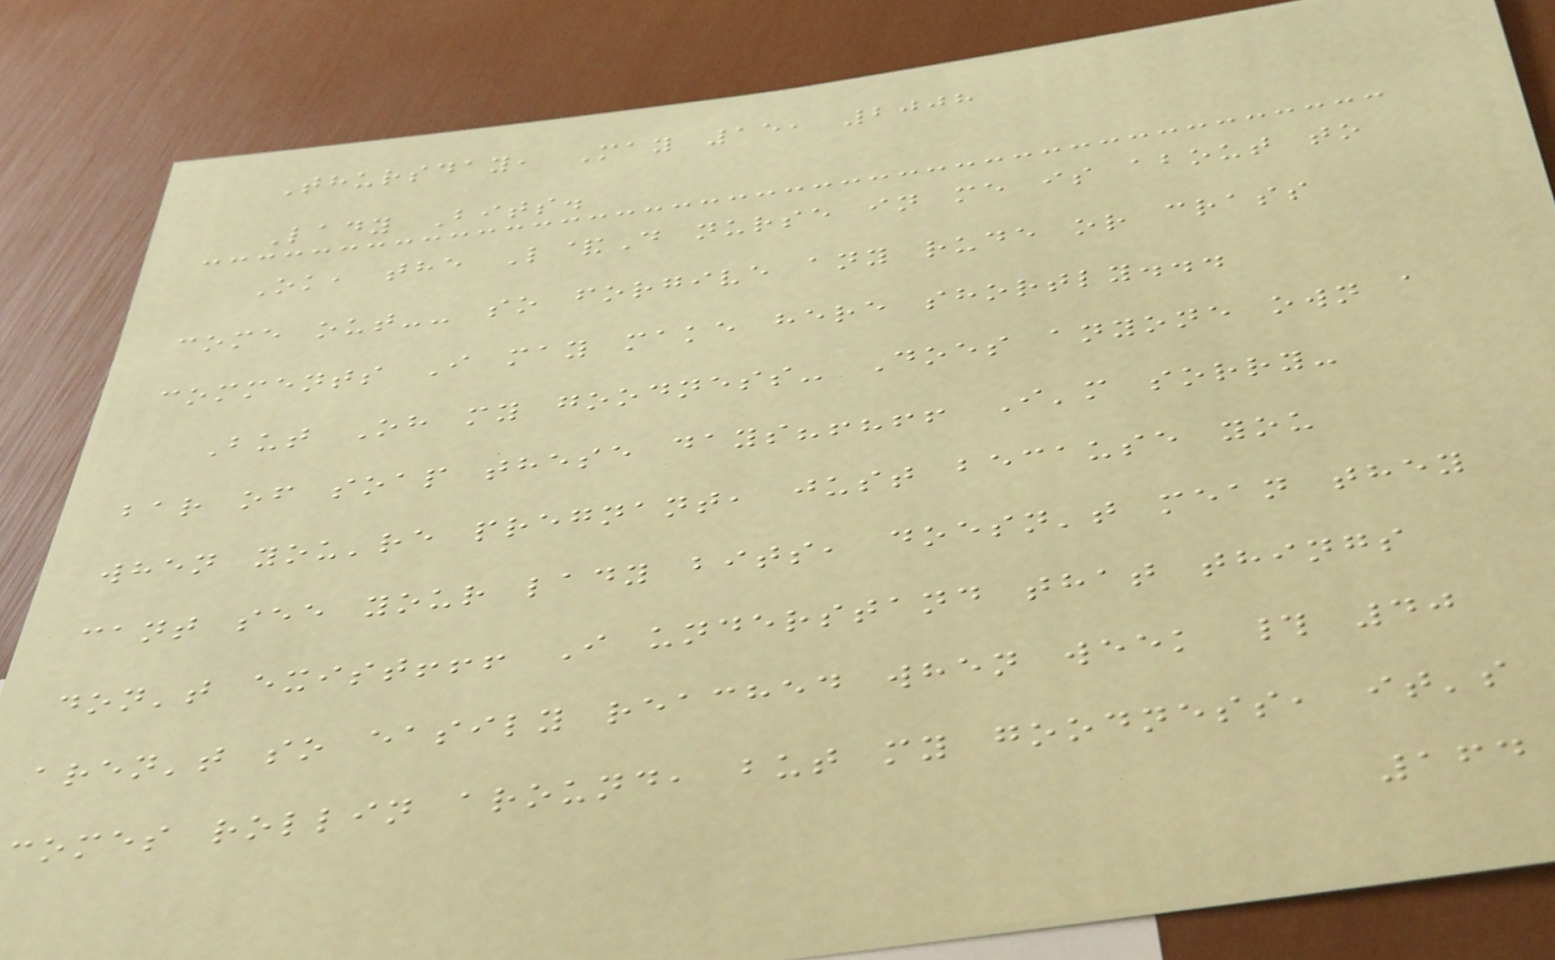Thursday, May 15, 2008
Lady Bits.
Ok, the L&D nurse in me is about to
come out-- so forgive any rude or crass
comments I may make here shortly...
But Oh my goodness- Does anyone own a
bar of soap these days?!?!! I'm sorry-
when you're pregnant, just because you
cant see your lady bits, doesn't mean they
don't exist!!! I understand that things
aren't so easily reached when week # 40
comes rollin around, but my goodness, it's
164
